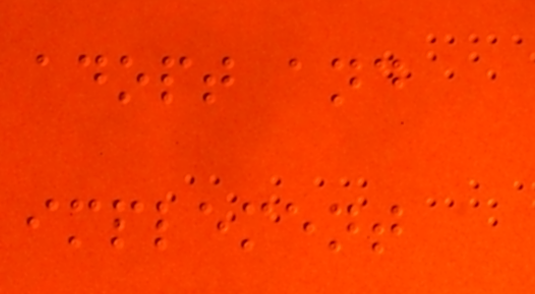adopt and
implement
